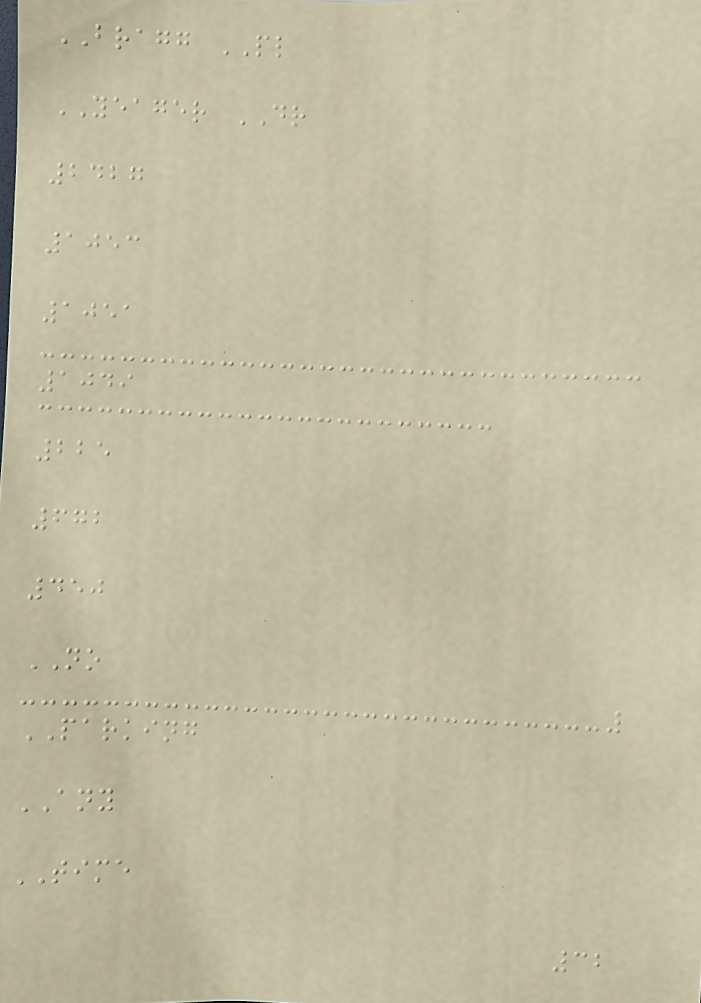BRAGG PL
YEAGER DR
2427
1053
1051
1049
225
672
450
NO
PARKING
ANY
TIME
32
